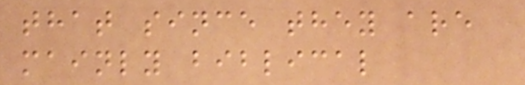that since they are
mainly biblical
